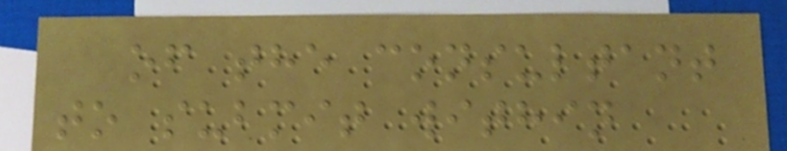of the consultant
to submit within
